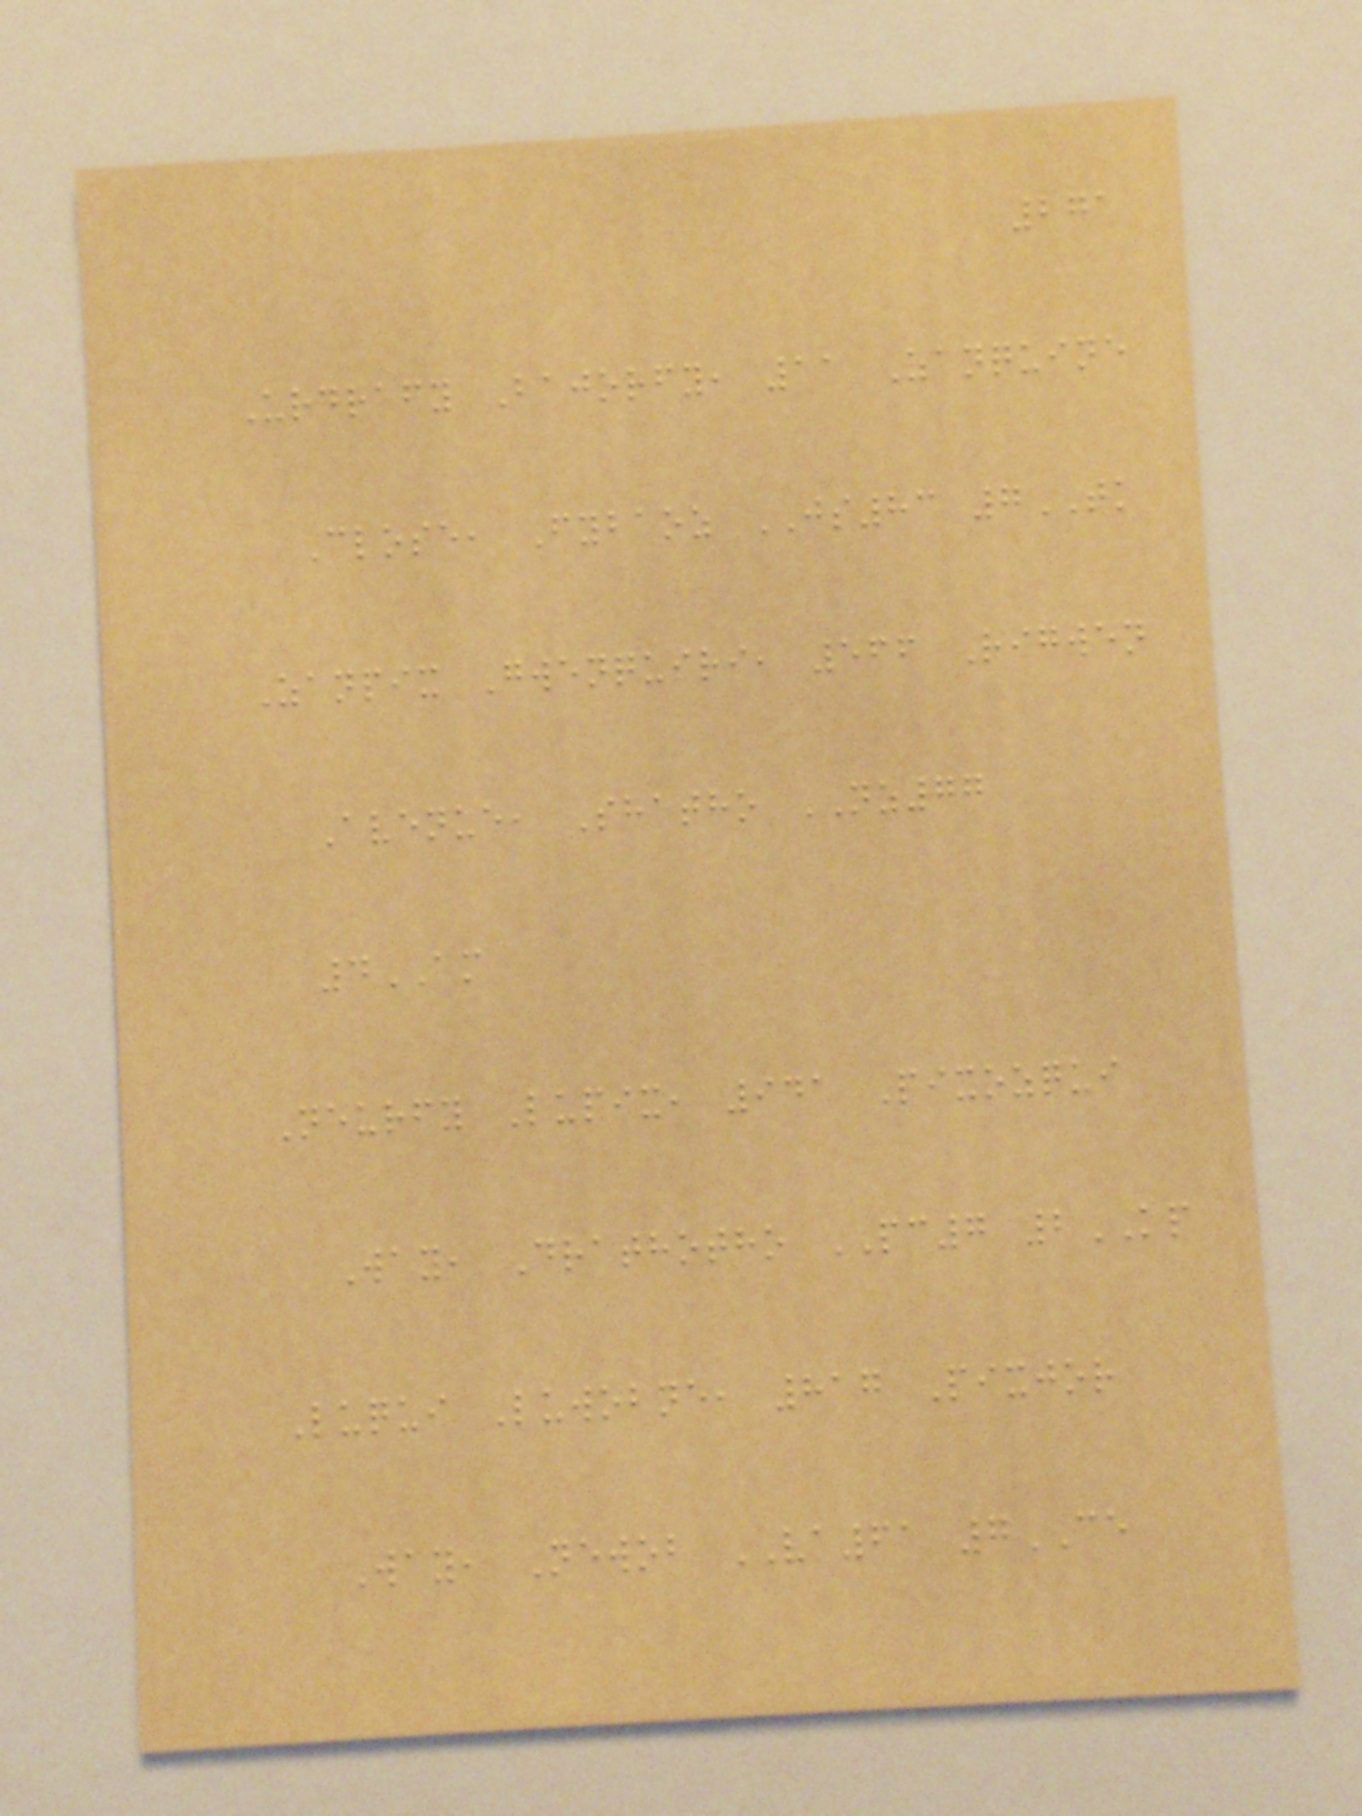271
Urdrafy Bajorfy, 11 Zanquine
Close, Fybaoz JS83 7TK
Zanpix Gwenquiri, 566 Rigwen
Avenue, Shatho NZ77
4AM
Neurfy Lupix, 941 Pixozqui
Way, Drathotho PC7 2KP
Luqui Luwobne, 817 Pixjor
Way, Newob VA61 7CE
